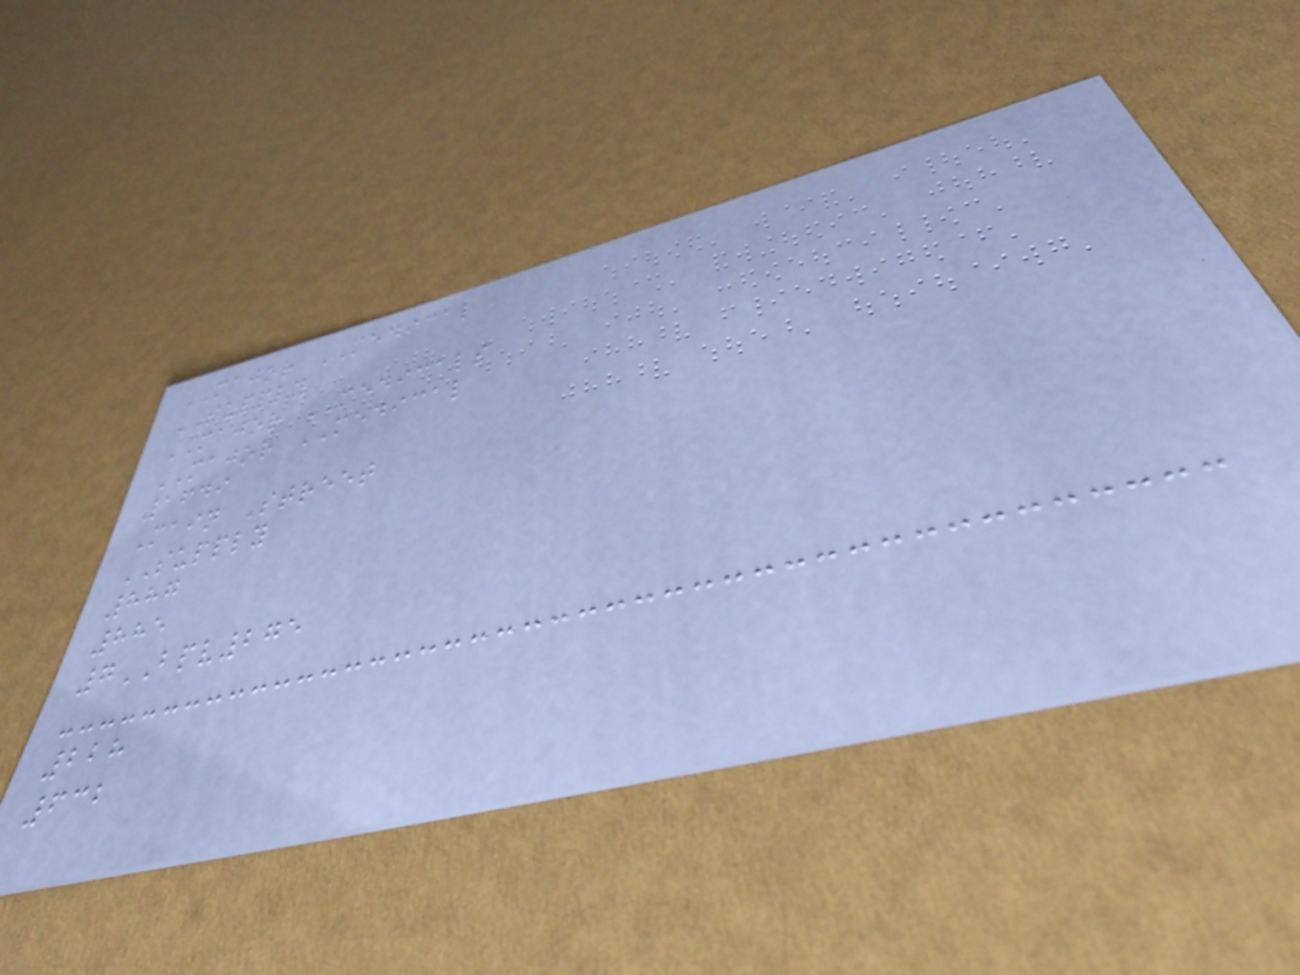MAJOR MEDICAL
SUPPLY
MAJOR MEDICALS
MAJOR MEDICAL
1649
Main Street
SUPPLY
887
885
7BPV275
228
632
